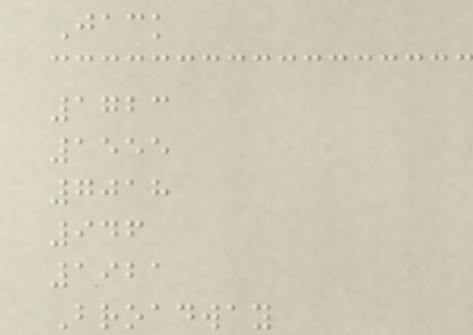Jack
1723
1555
7018
946
1921
Broadway
